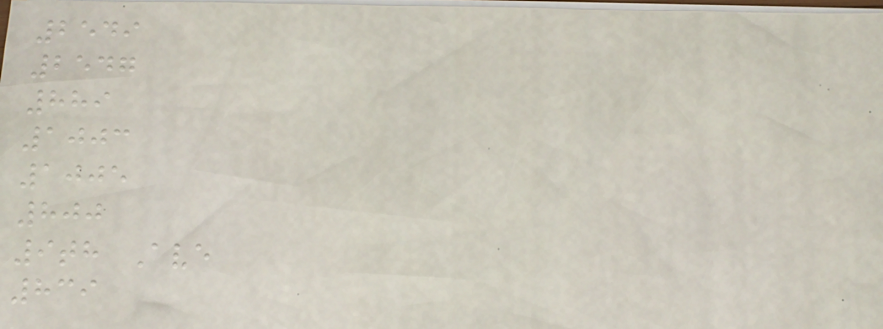2549
2547
889
1003
1005
800
9th Ave
839
